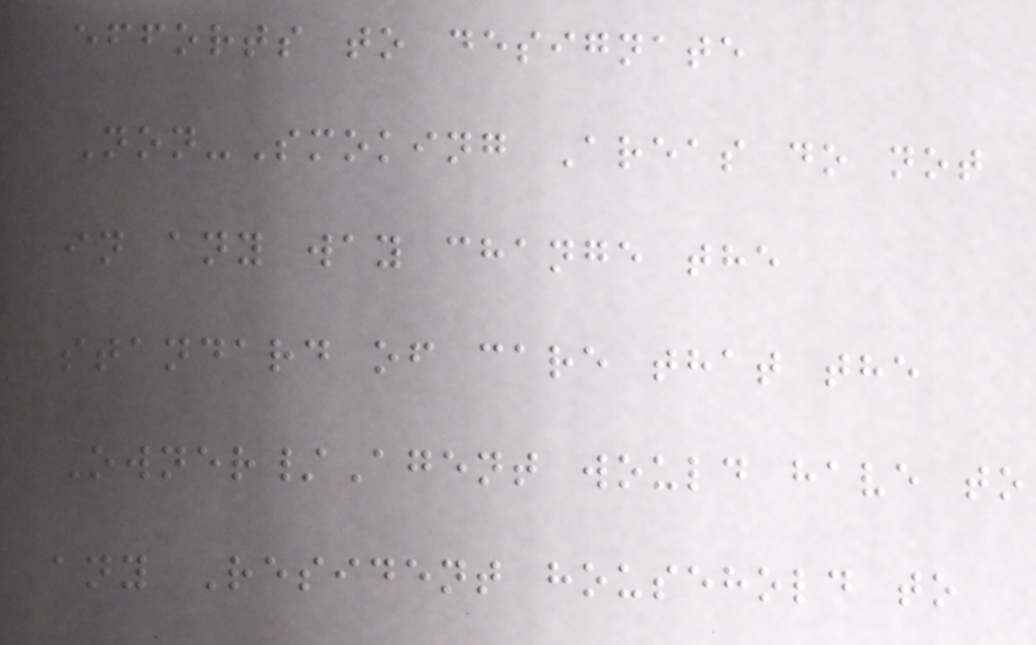efforts to designate
Non-Smoking Areas do not
in any way change the
standard of care that the
Owner/Agent would have to
any Resident household to
